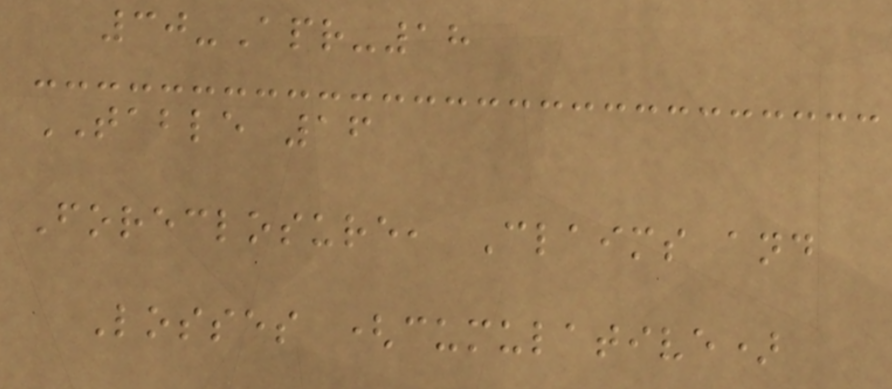30-Apr-18
TABLE 16
Foreclosure, Claims and
Losses (cumulative)
